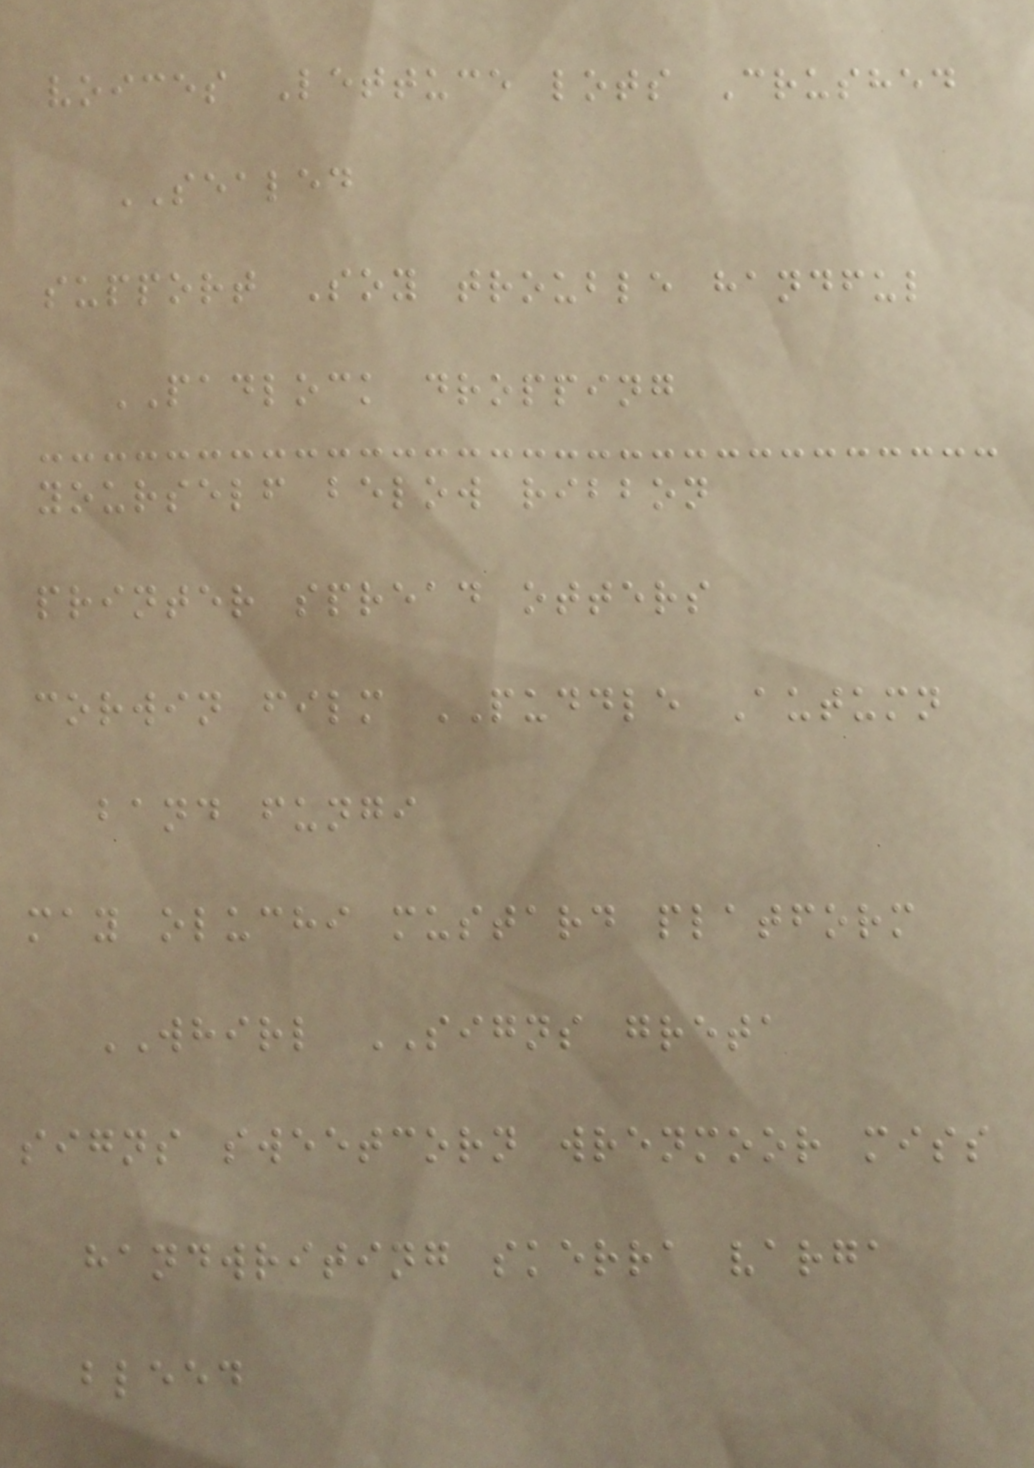voices Lettuce lots Crushed
SEALED
support Soy trouble handful
PADLOCK dropping
yourself below ribbon
printer spread otters
corwin film PUDDLE Autumn
band fungi
may oluchi mustard platform
WHIRL SIGNS greta
signs sweetcorn wrenmoor miss
handwriting skerra varga
bleed
